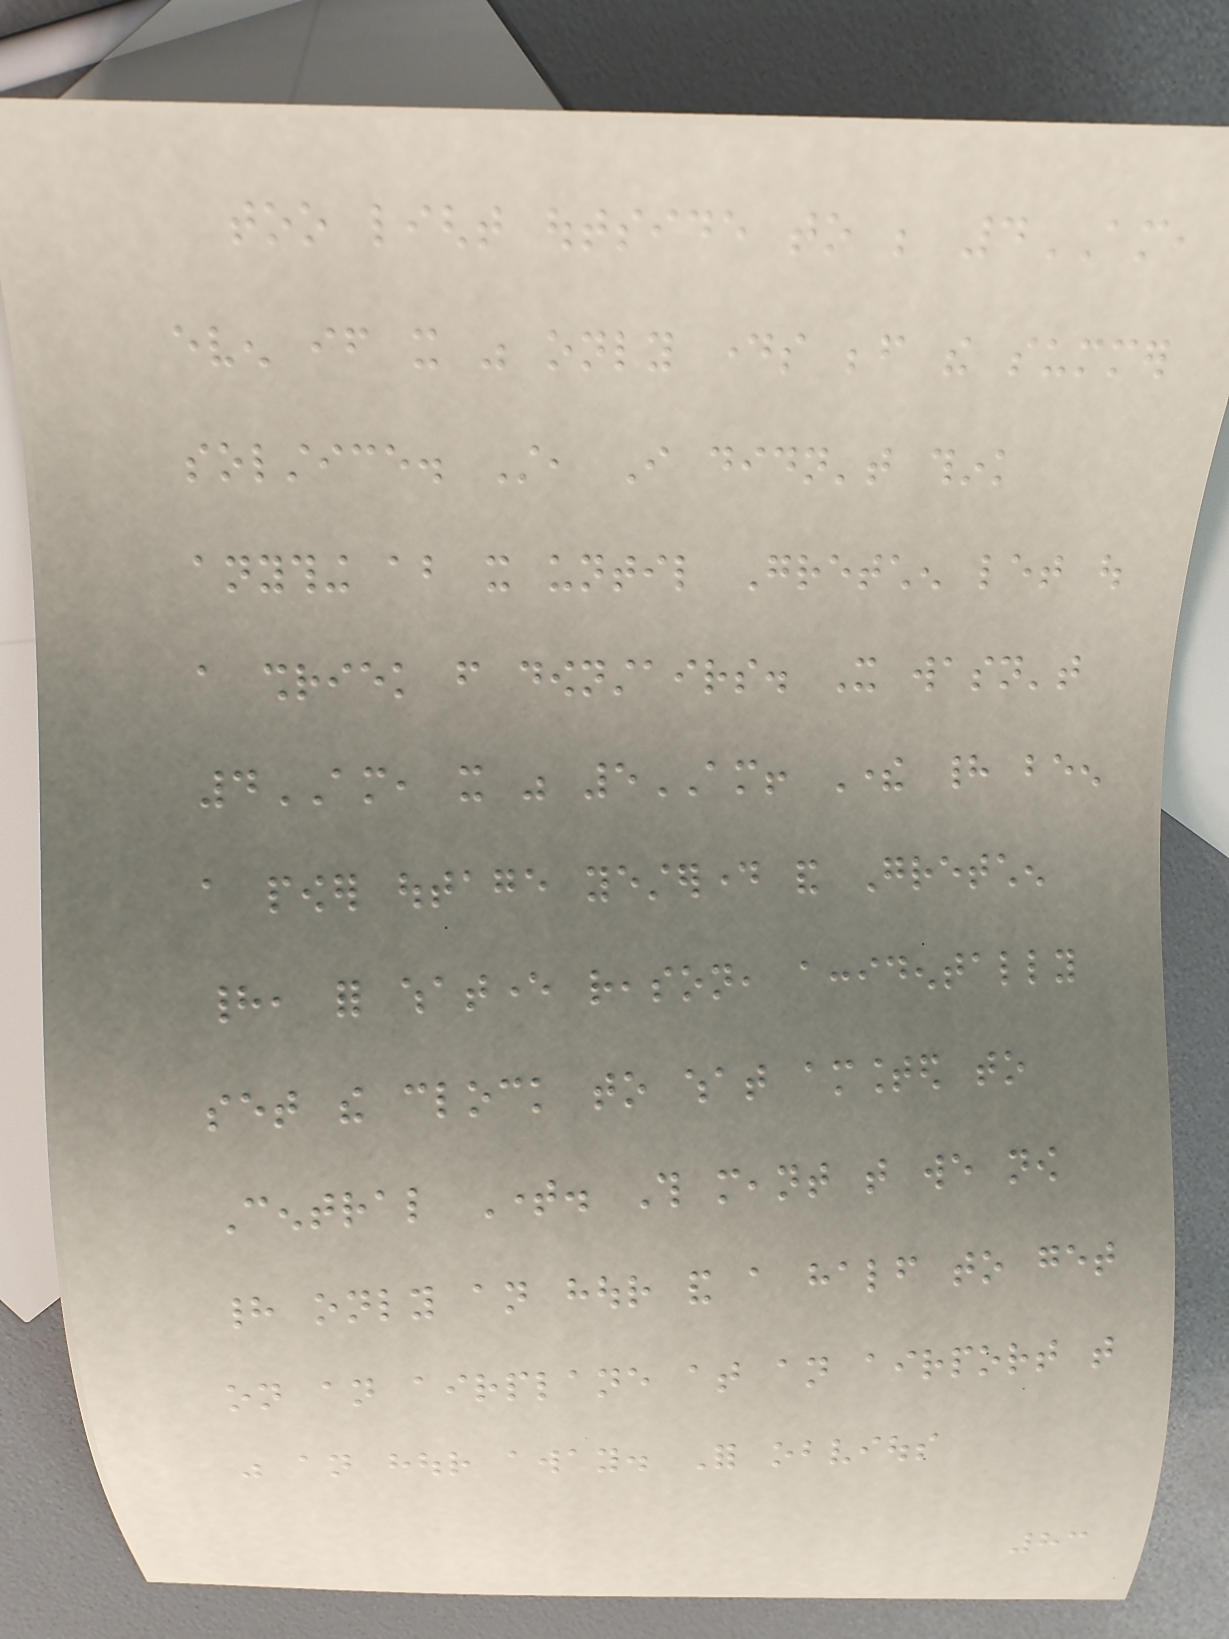too light outside to be 4AM,
even if it was only days before the summer
solstice. Still, I didn't think
anything about it until Gretchen let out
a shriek from downstairs. It wasn't
4AM, it was 5AM! There had been
a power outage yesterday and Gretchen
had, for whatever reason, accidentally
set the clock to what amounted to
Central Time. This meant that we now
had only an hour and a half to get
on an airplane at an airport that
was an hour away. For obvious
83
